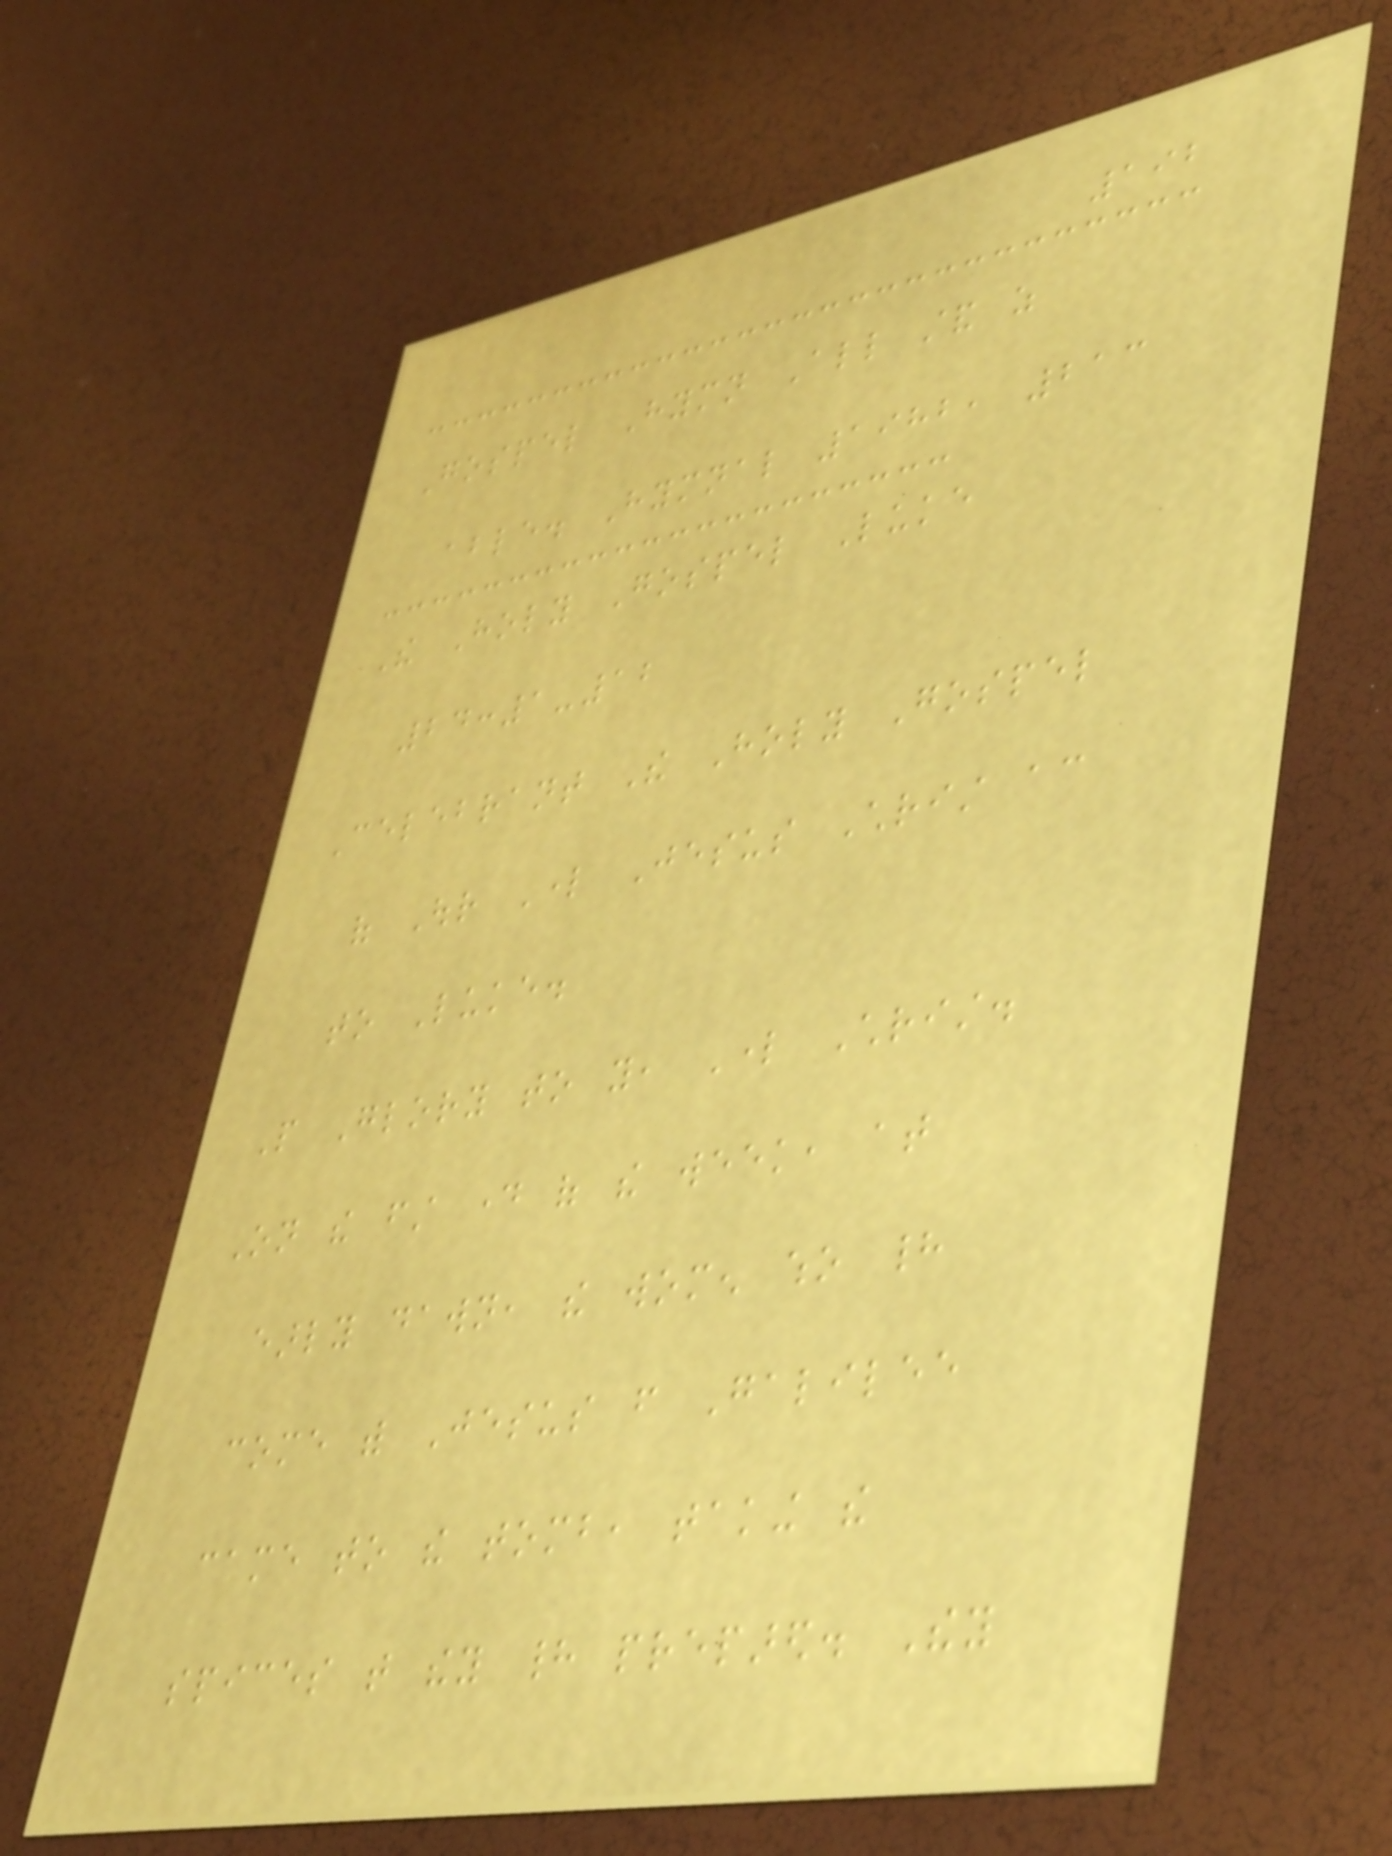192
Gospel Hymn All stand as
able. Hymnal 1982, 213
The Holy Gospel Luke
24:1-12
Celebrant The Holy Gospel
of Our Lord Jesus Christ according
to Luke.
People Glory to you, Lord Christ.
On the first day of the week, at
early dawn, the women who had
come with Jesus from Galilee
came to the tomb, taking the
spices that they had prepared. They
